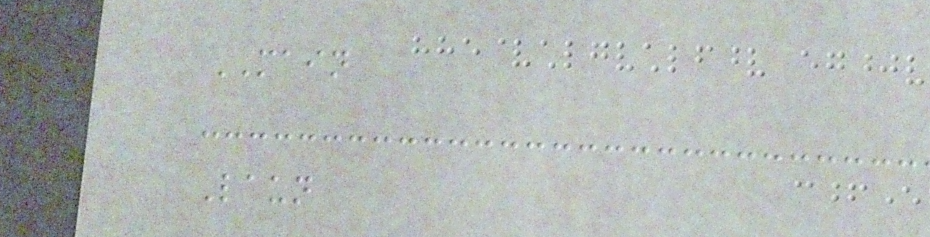MAIN
Laun
